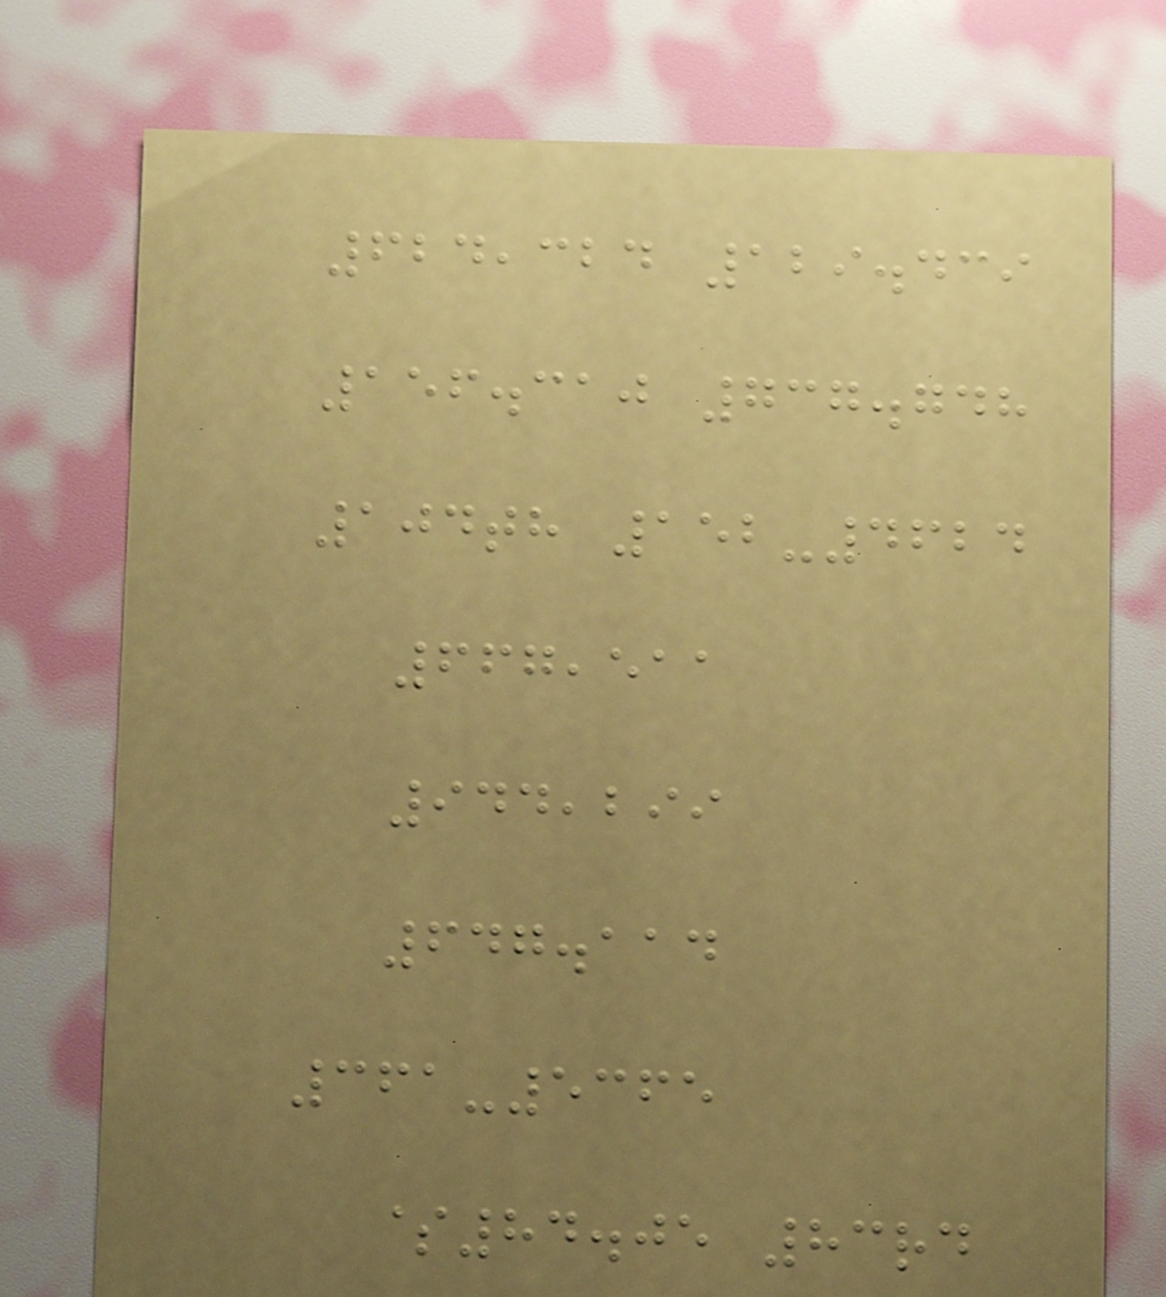624,324 129.439
156.310 737.748
104th 152-4624
667,511
944,299
647.114
361-5365
$84.05 83rd
